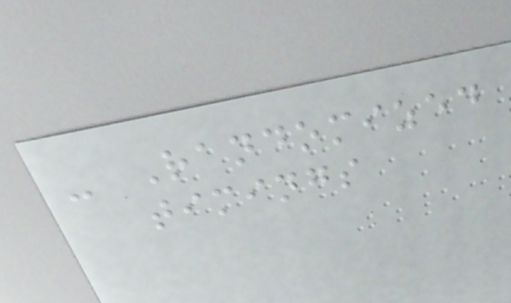- Randomized
timings
